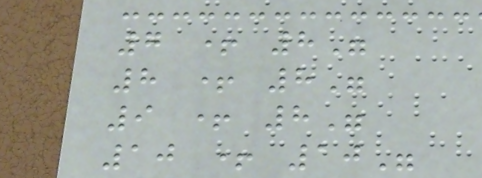7 + 8"
8 + 8"
9 + 8"
10 + 10"
